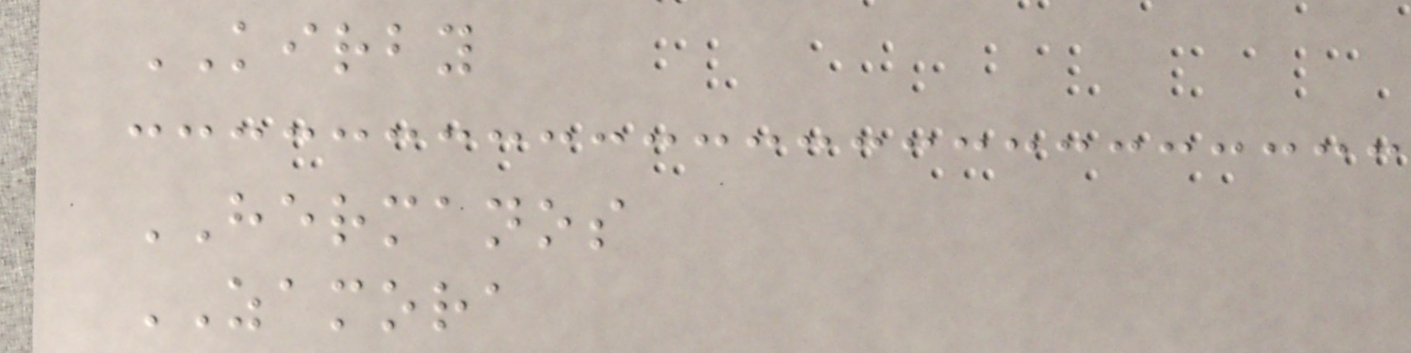KIRBY
HERMANOS
ZAMORA
